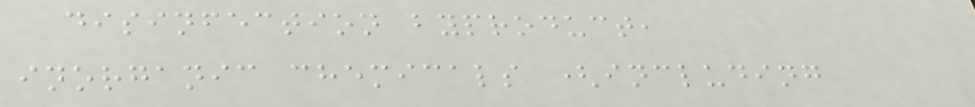disinfection byproduct,
inorganic chemicals (including
